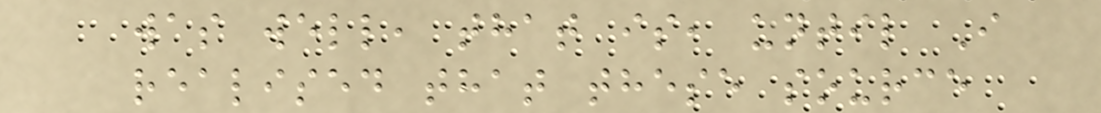was well, that is, until I
realised that these source
